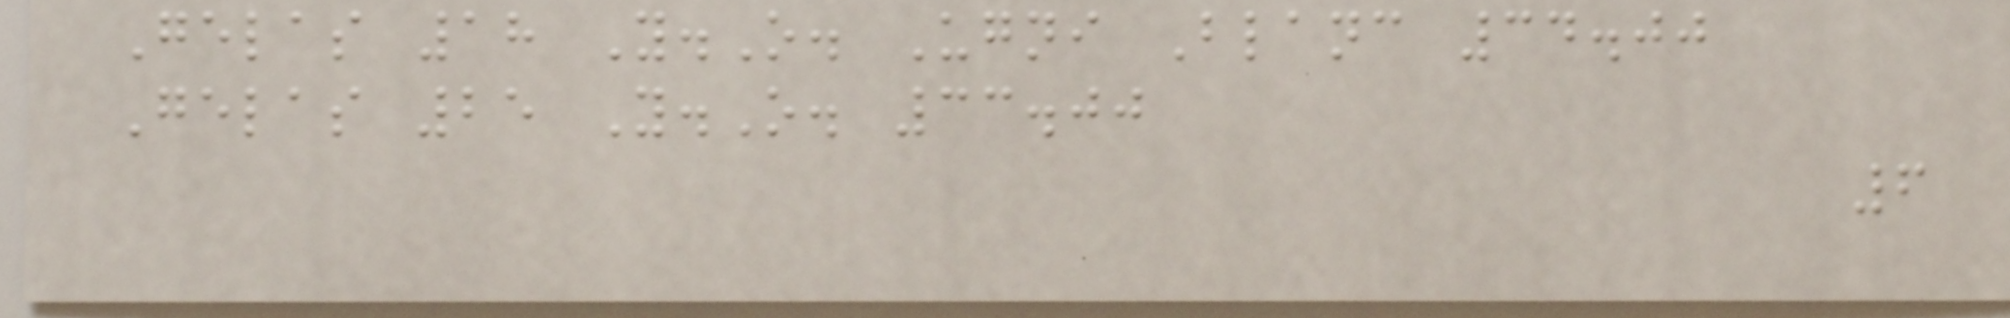Gelas 18 Y.O. Ugni Blanc 34.00
Gelas 25 Y.O. 33.00
6
